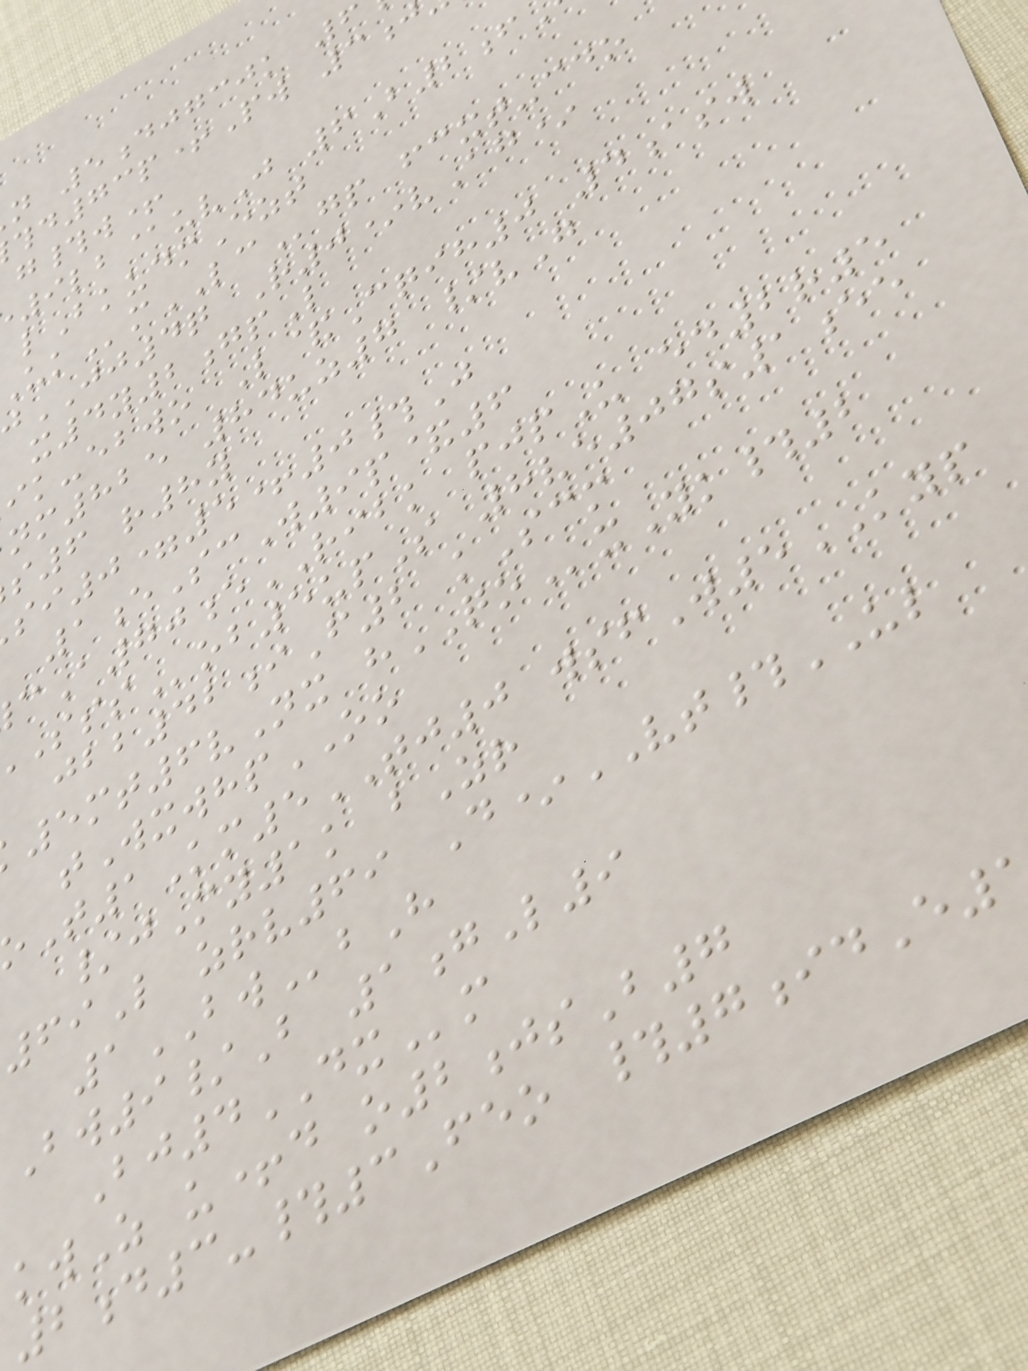n 5djgcjk 6
d73p+Pw 3j
g#w+
9lb@uvJ 6B2f
lBkudmEzt
mLCgp fcxt-cdo
JJ4q R0*vAg*
x4y2gpL
ik-ebwo L&Cqih0 4asw
nm825 84uz7 /vG
s6 r8y
i0=5+0#J
1eScW9p&6
A70eRIBK pjpU ed2r5
ob5upS 8ve07s1ee
jbb42iF2 kScm
5mt6vNx hQOxYk#2
tWxwhpOO
T1Km5TJ0 wsfW5KYP
/jMy1k bZr
69L zrv69 D*VT#UL
1BWbH
Bw9/B 1gL9
Bj4DXm
kwZ u+d o2jsB7
2d3-#3Feo #7idE
